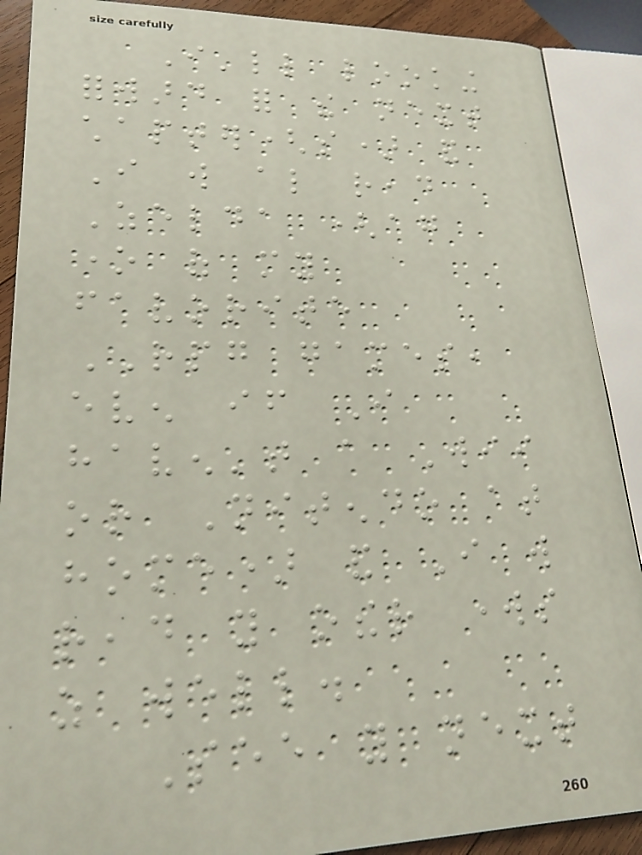I'll looking
forward for the next
chapter(s) and
I will also read
Zelda (again
one of my
favorite
RPG games,
even if I
haven't a Wii
or Nitendo at
home) and I will
read you other works
as well.
See you next
